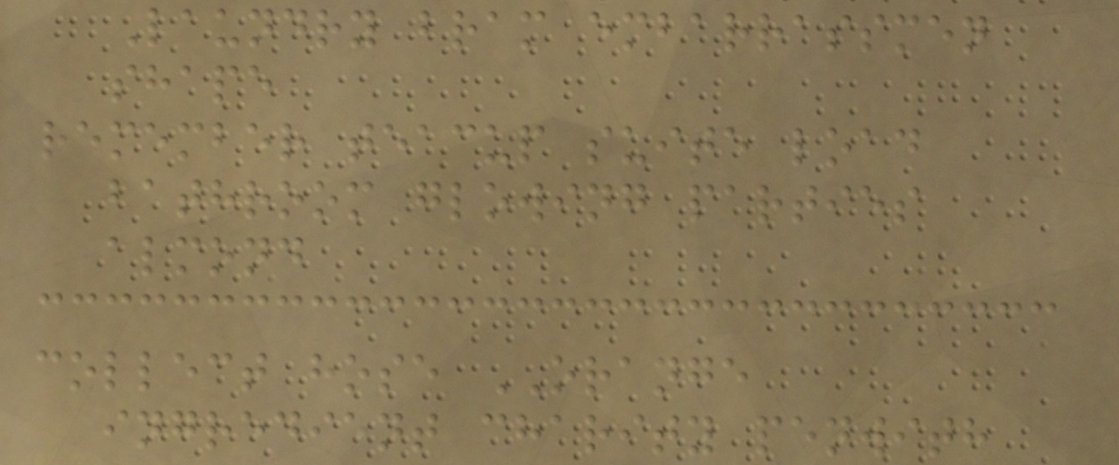Laundry bram embarrassmen
shape
remember teacup suite load
bathroom glowing parties
almond
collect hose ORANGE
ingredient charity penwith
